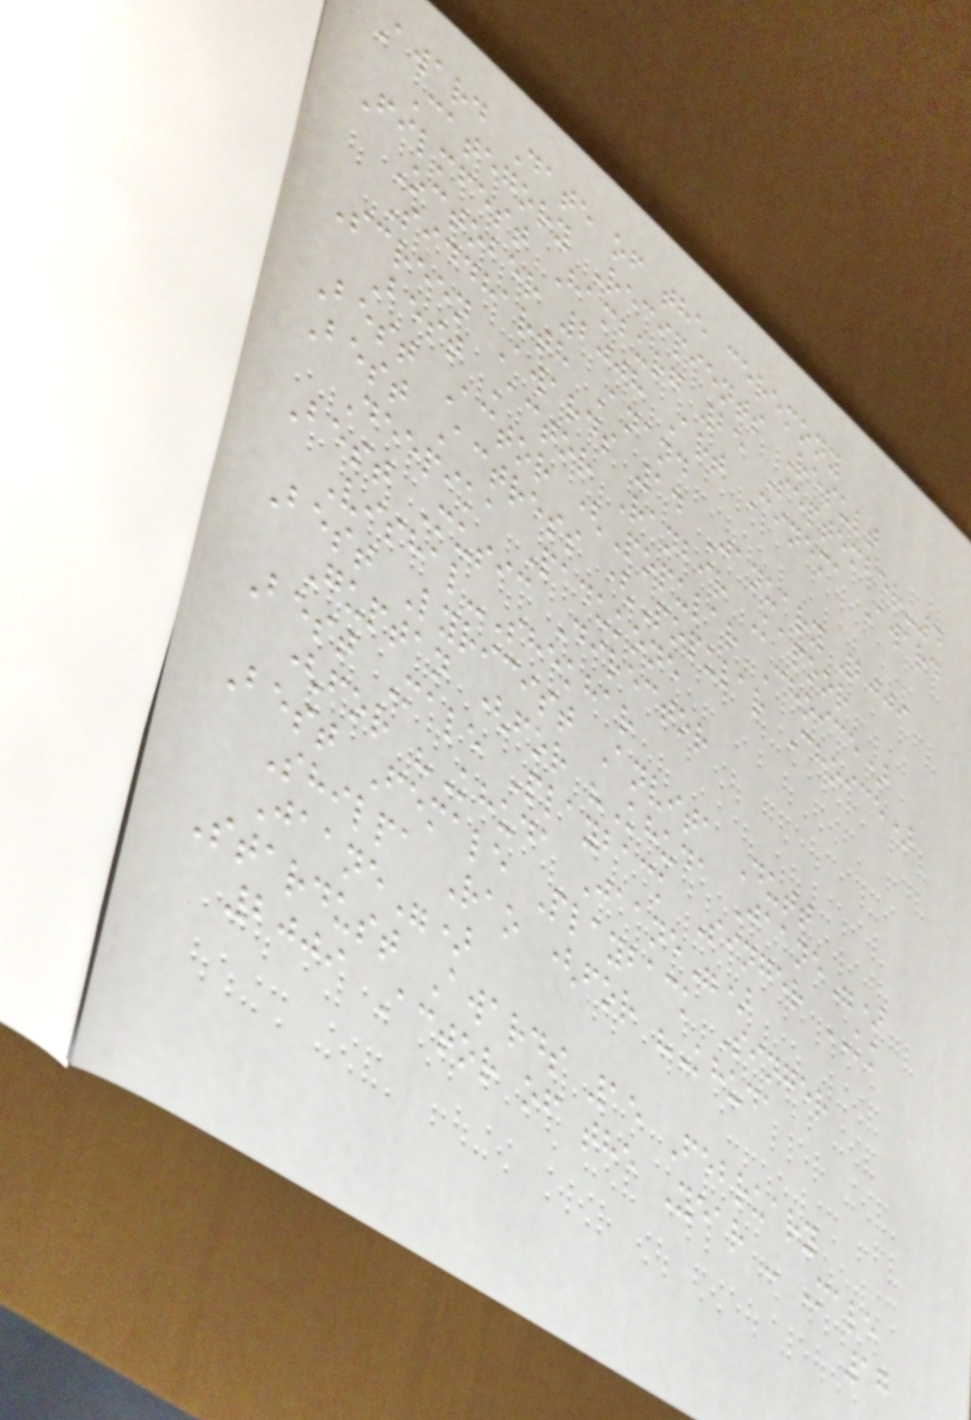Award Date of the ceremony
Category Recipients Result
Filmfest Hamburg 25 September-4
October 2008 Art Cinema Award
Siddharth Anand
Screen Awards 14 January 2009
Best Actor Ranbir Kapoor
Best Actor (Popular Choice)
Best Actress (Popular Choice)
Deepika Padukone
Best Music Director
Vishal-Shekhar
Best Lyricist Anvita Dutt
Guptan (for "Khuda Jaane")
Best Male Playback Singer KK
(for "Khuda Jaane")
Best Female Playback Singer
Shilpa Rao (for "Khuda
Jaane")
Stardust Awards 15 February
2009 Actor of the Year - Male
17
